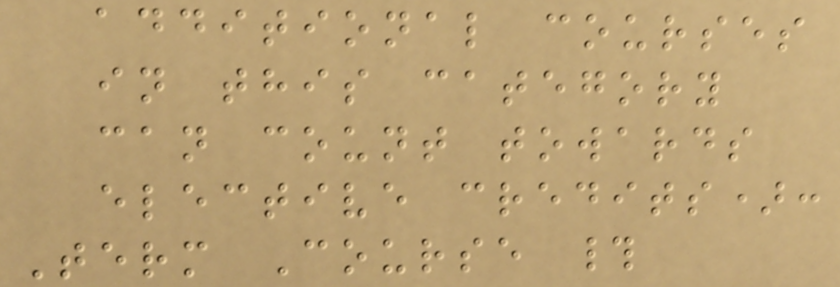additional courses
in this category
can count towards
elective credits):
Term Course #
